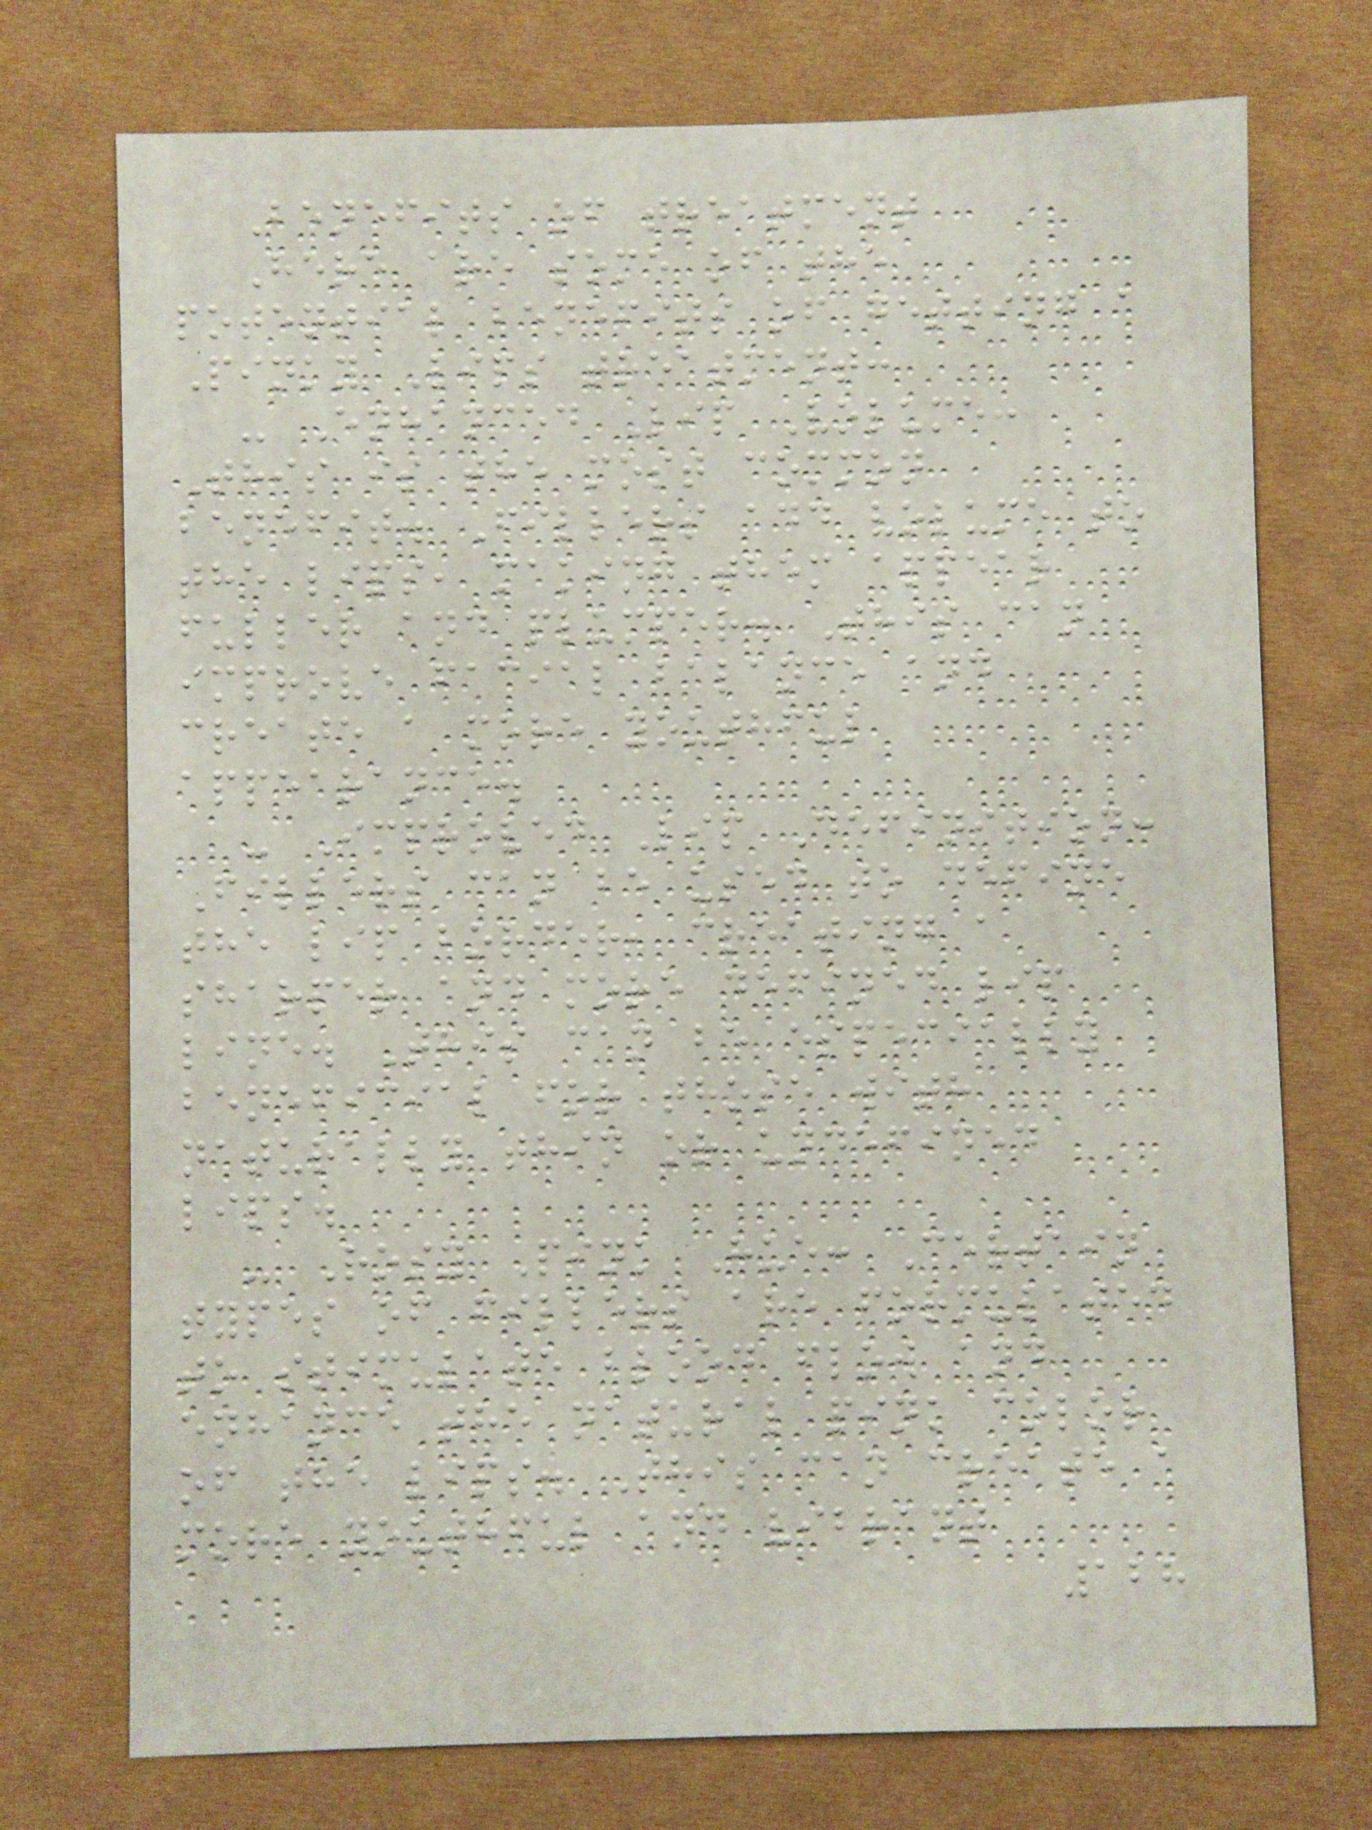Benefits of treatment
Here are some of the
potential benefits of getting a
Pinky Lips treatment:
- Enhanced Lip Volume:
This is the most common
benefit. Fillers add volume to
the lips, making them appear
fuller and plumper. This can
improve facial balance and
create a more youthful
appearance.
- Improved Lip Definition:
Fillers can be used to define
the lip border, creating a
sharper and more defined lip
line. This can be especially
beneficial for those with
naturally thin or undefined
lips.
- Rosy Pink Hue: Certain
types of fillers are formulated
to stimulate blood flow and
enhance the natural pink color
of the lips. This can create a
more youthful and vibrant
128
